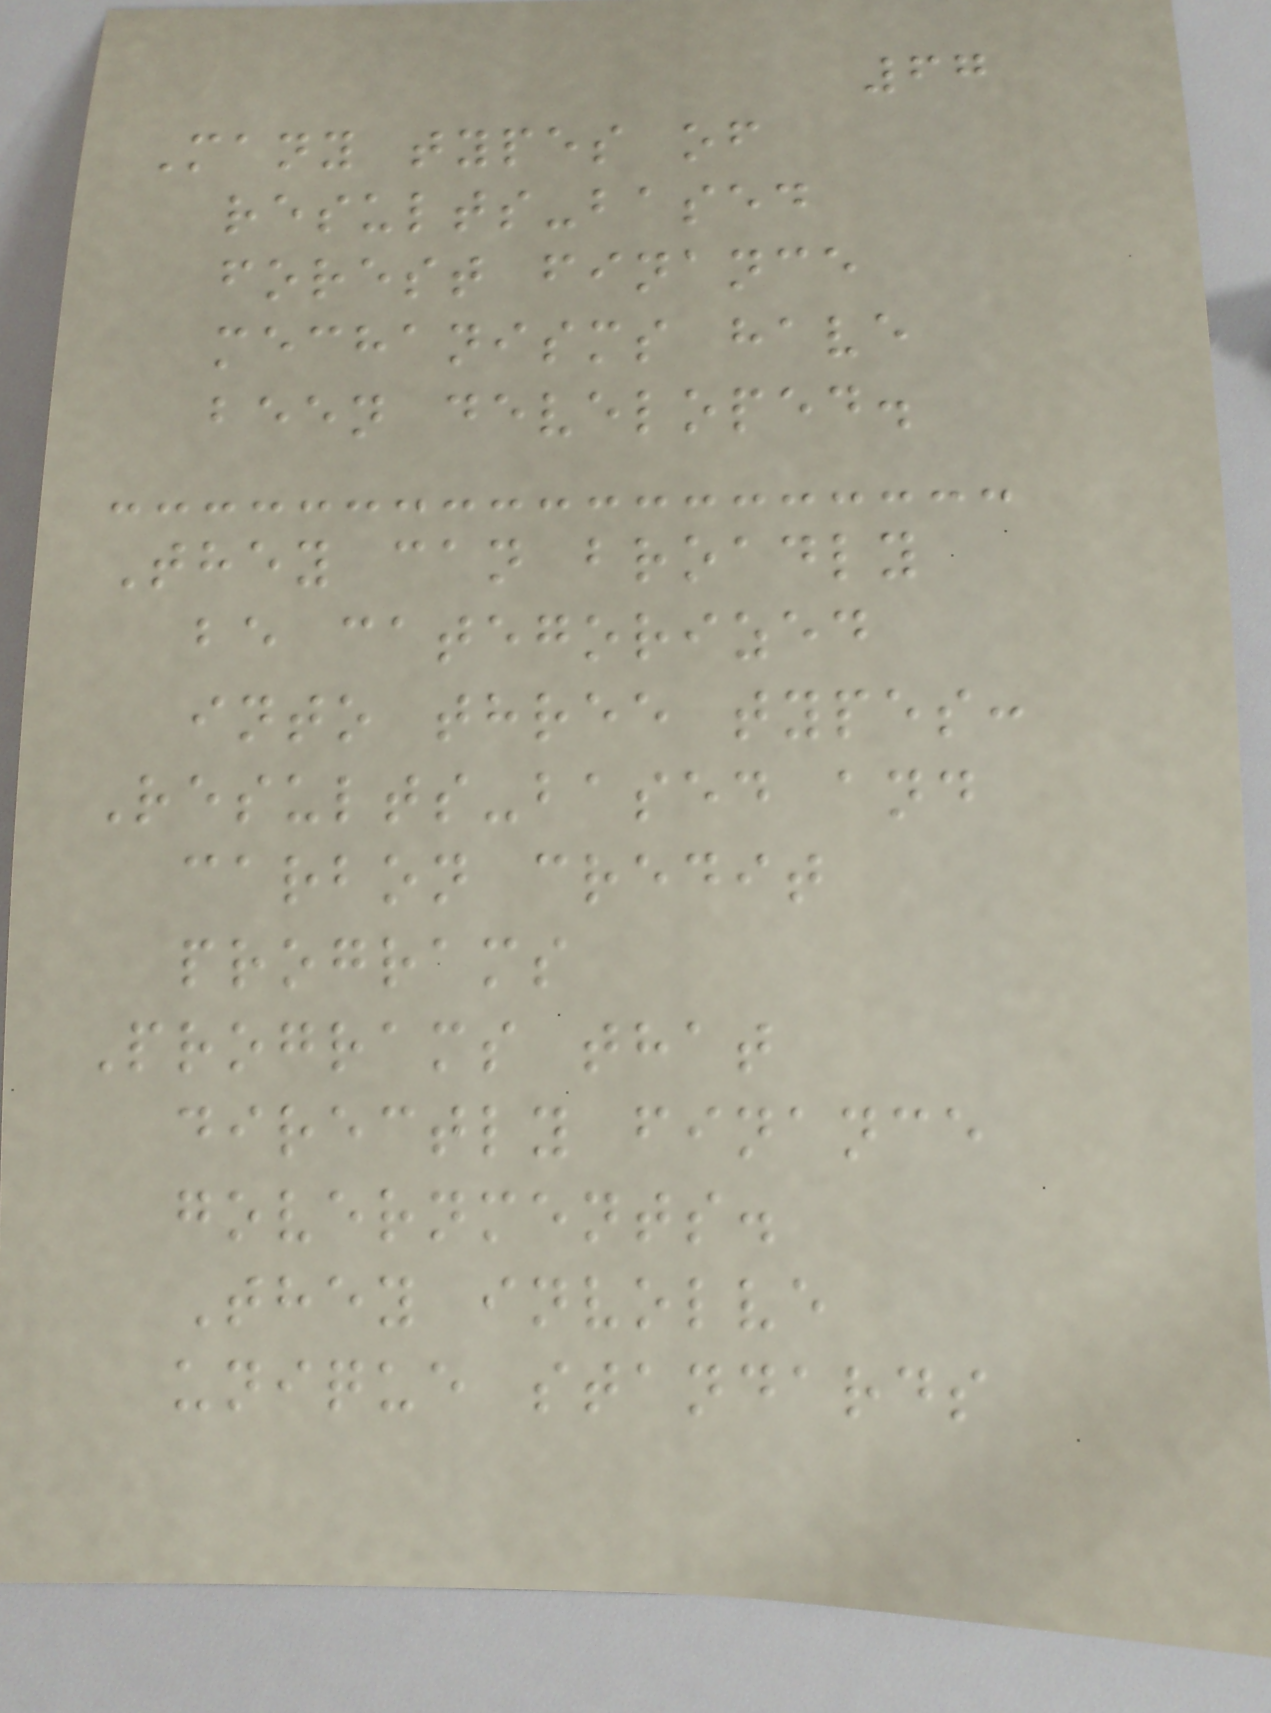67
Many types of
results-based
forest finance
mechanisms have
been developed.
They can broadly
be categorized
into three types:
Results-based and
carbon credit
programs
Programs that
directly finance
governments.
They involve
unique standards
